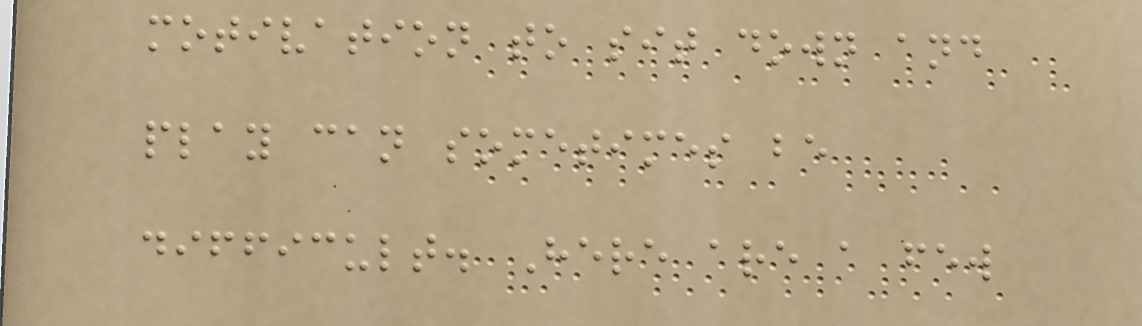motivation to sit down and
play can sometimes be
difficult. Here are a few
